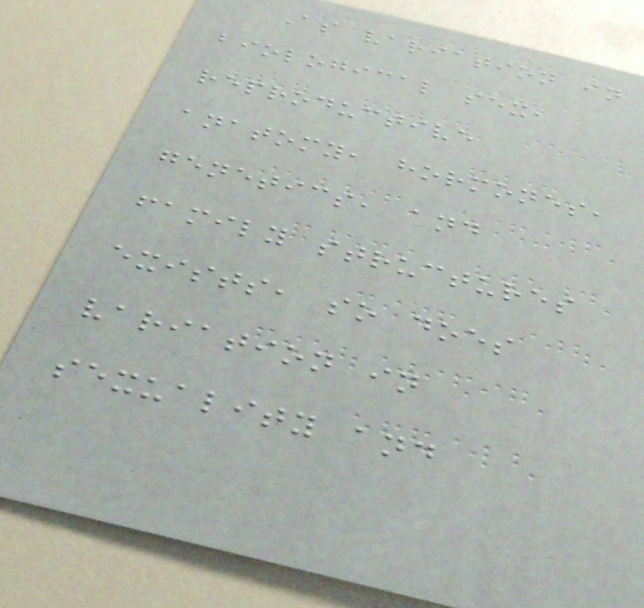As variation in
biological sex,
reproductive
anatomy, hormones,
genetics, and
family structures
exists, so does
variation in
sexuality and
